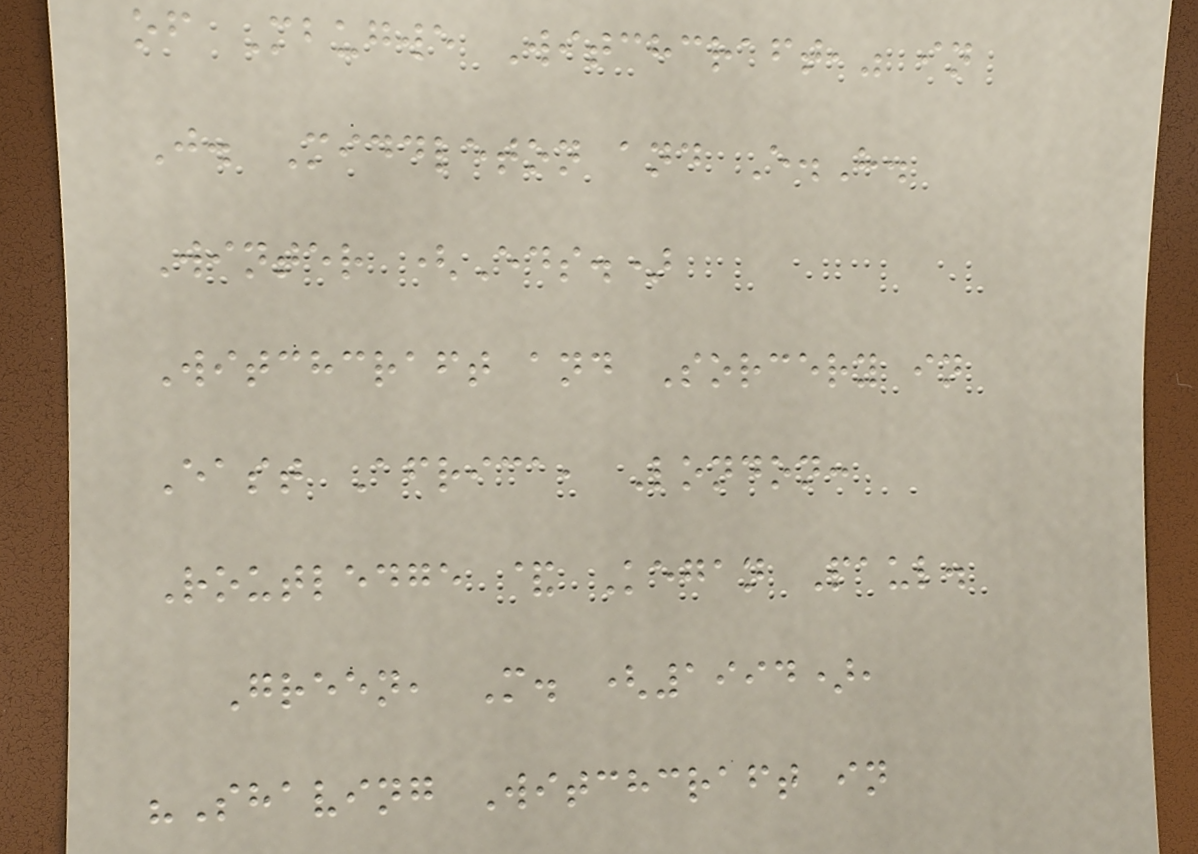of Mbugwe Witchcraft," in
J. Middleton and E.H.
Winter (Eds.)
Witchcraft and Sorcery in
East Africa, London:
Routledge & Kegan Paul.
Green, M. (1994),
"Shaving Witchcraft in
